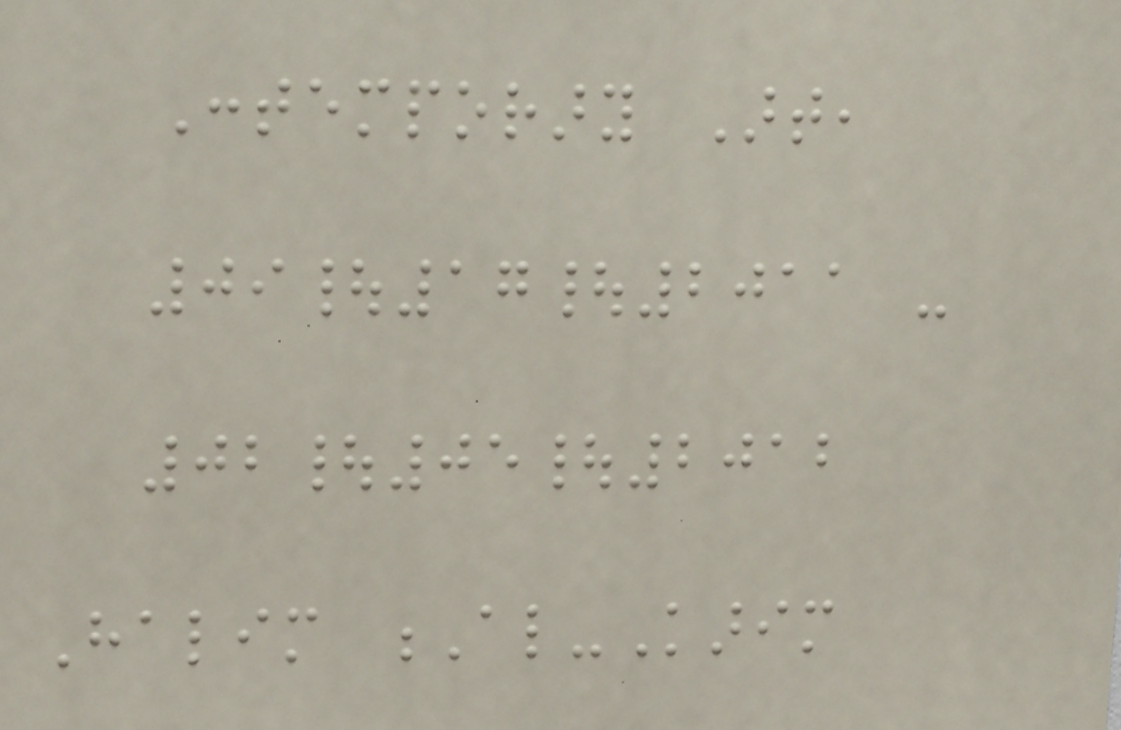Contemporary Art,
09|17|2011 -
02|05|2012
Halim Al-Karim
